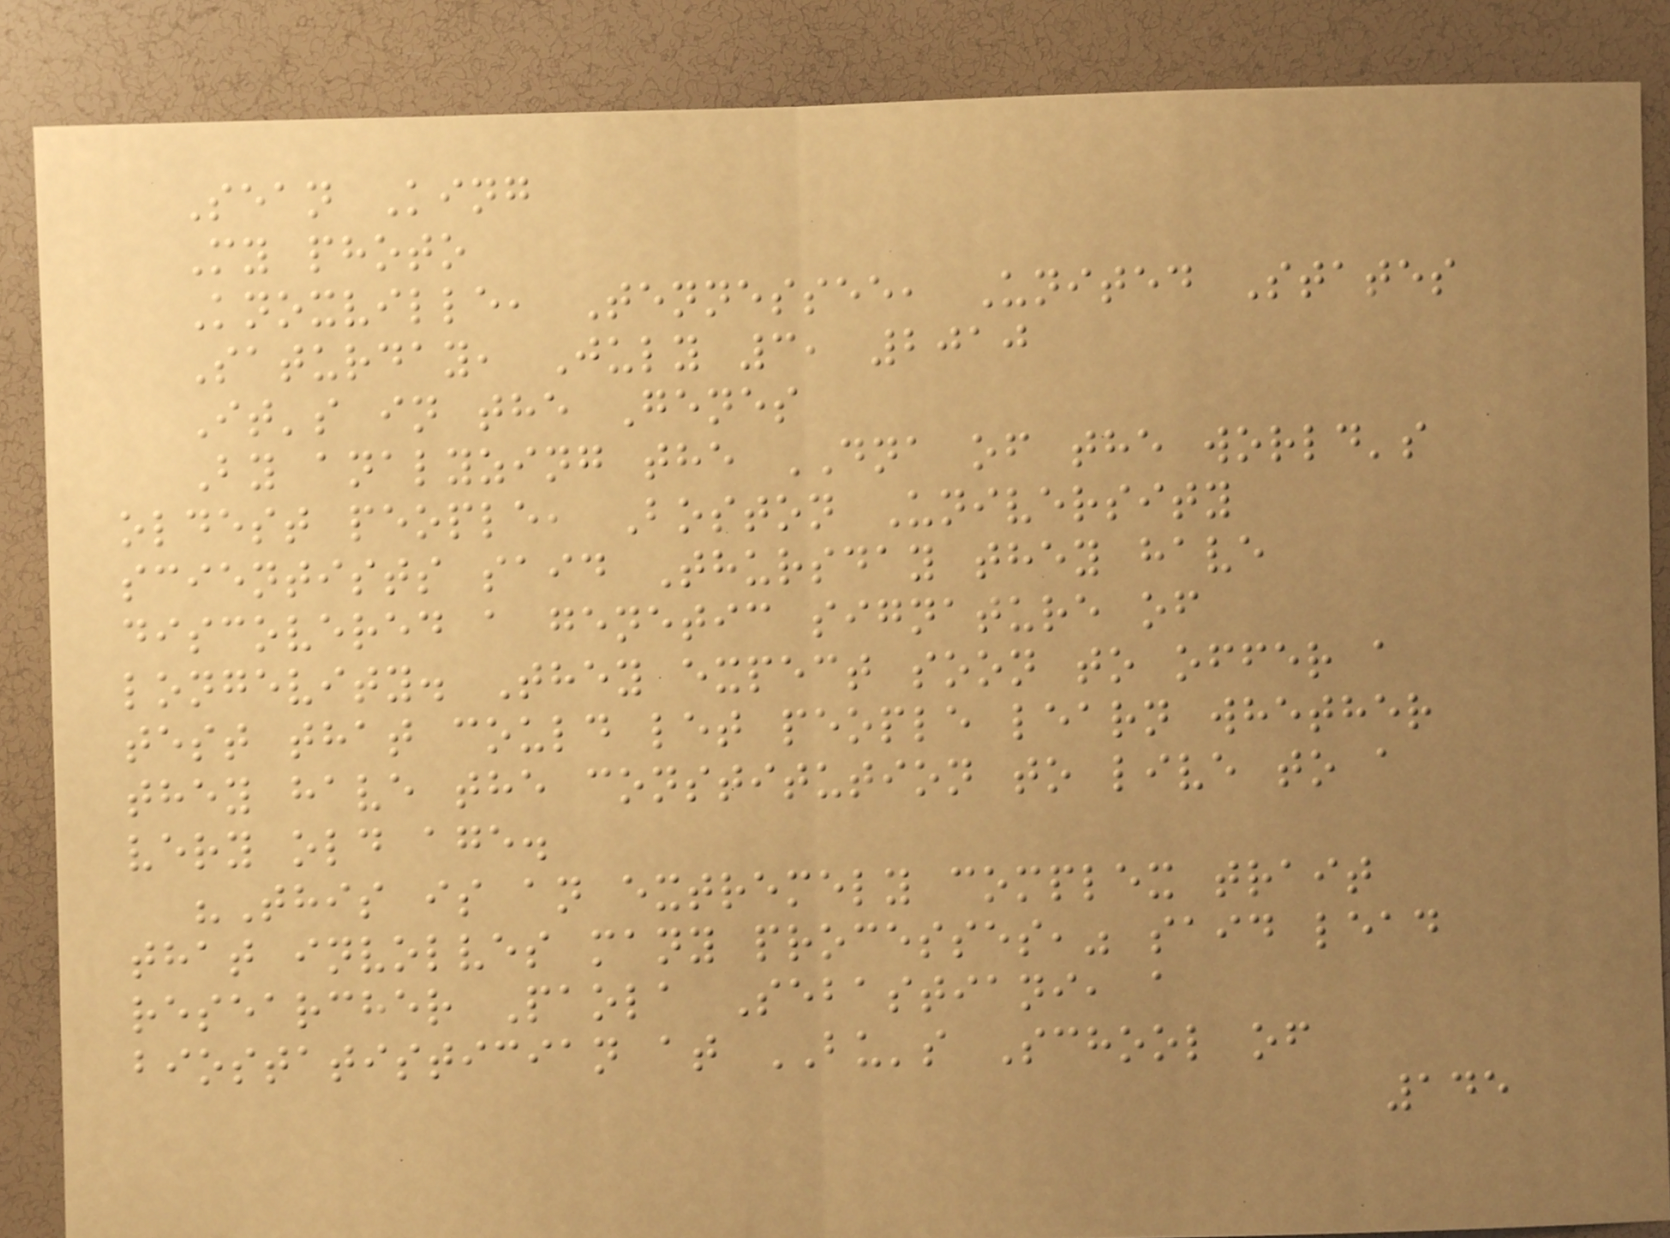Sean King
My photo
Knoxville, Tennessee, United States
Saturday, July 3, 2010
It's in the Genes
By analyzing the DNA of the world's
oldest people, Boston University
scientists said Thursday they have
discovered a genetic signature of
longevity. They expect soon to offer a
test that could let people learn whether
they have the constitution to live to a
very old age.
"This is an extremely complex trait
that involves many processes," said lead
researcher Paola Sebastiani, a
biostatistician at BU's School of
145
